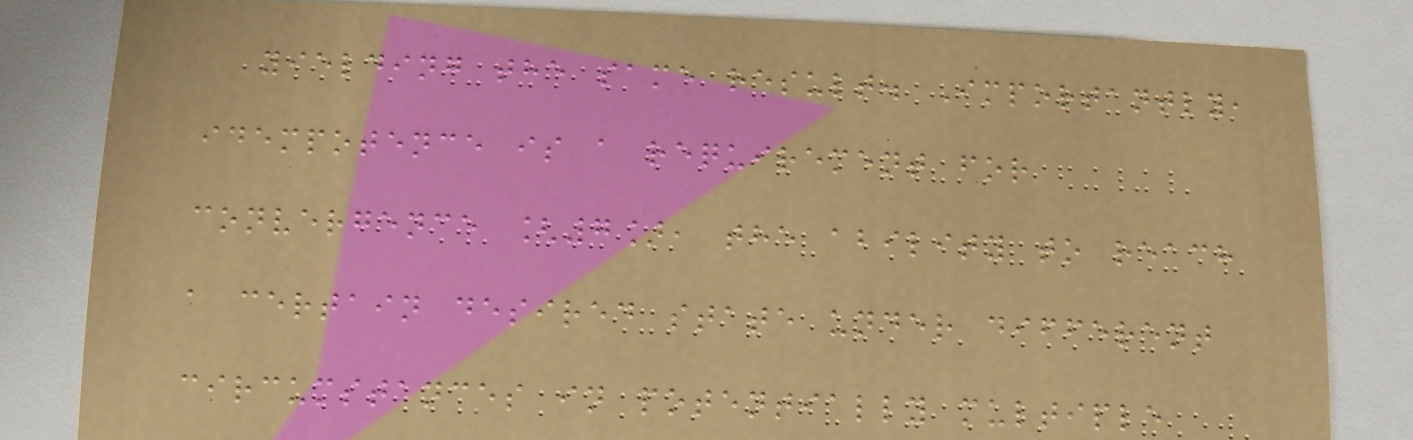yielding the same result. Importantly,
idempotence is a requirement for
convergence [7], the ability to reach
a certain desired state under different
circumstances in potentially multiple
